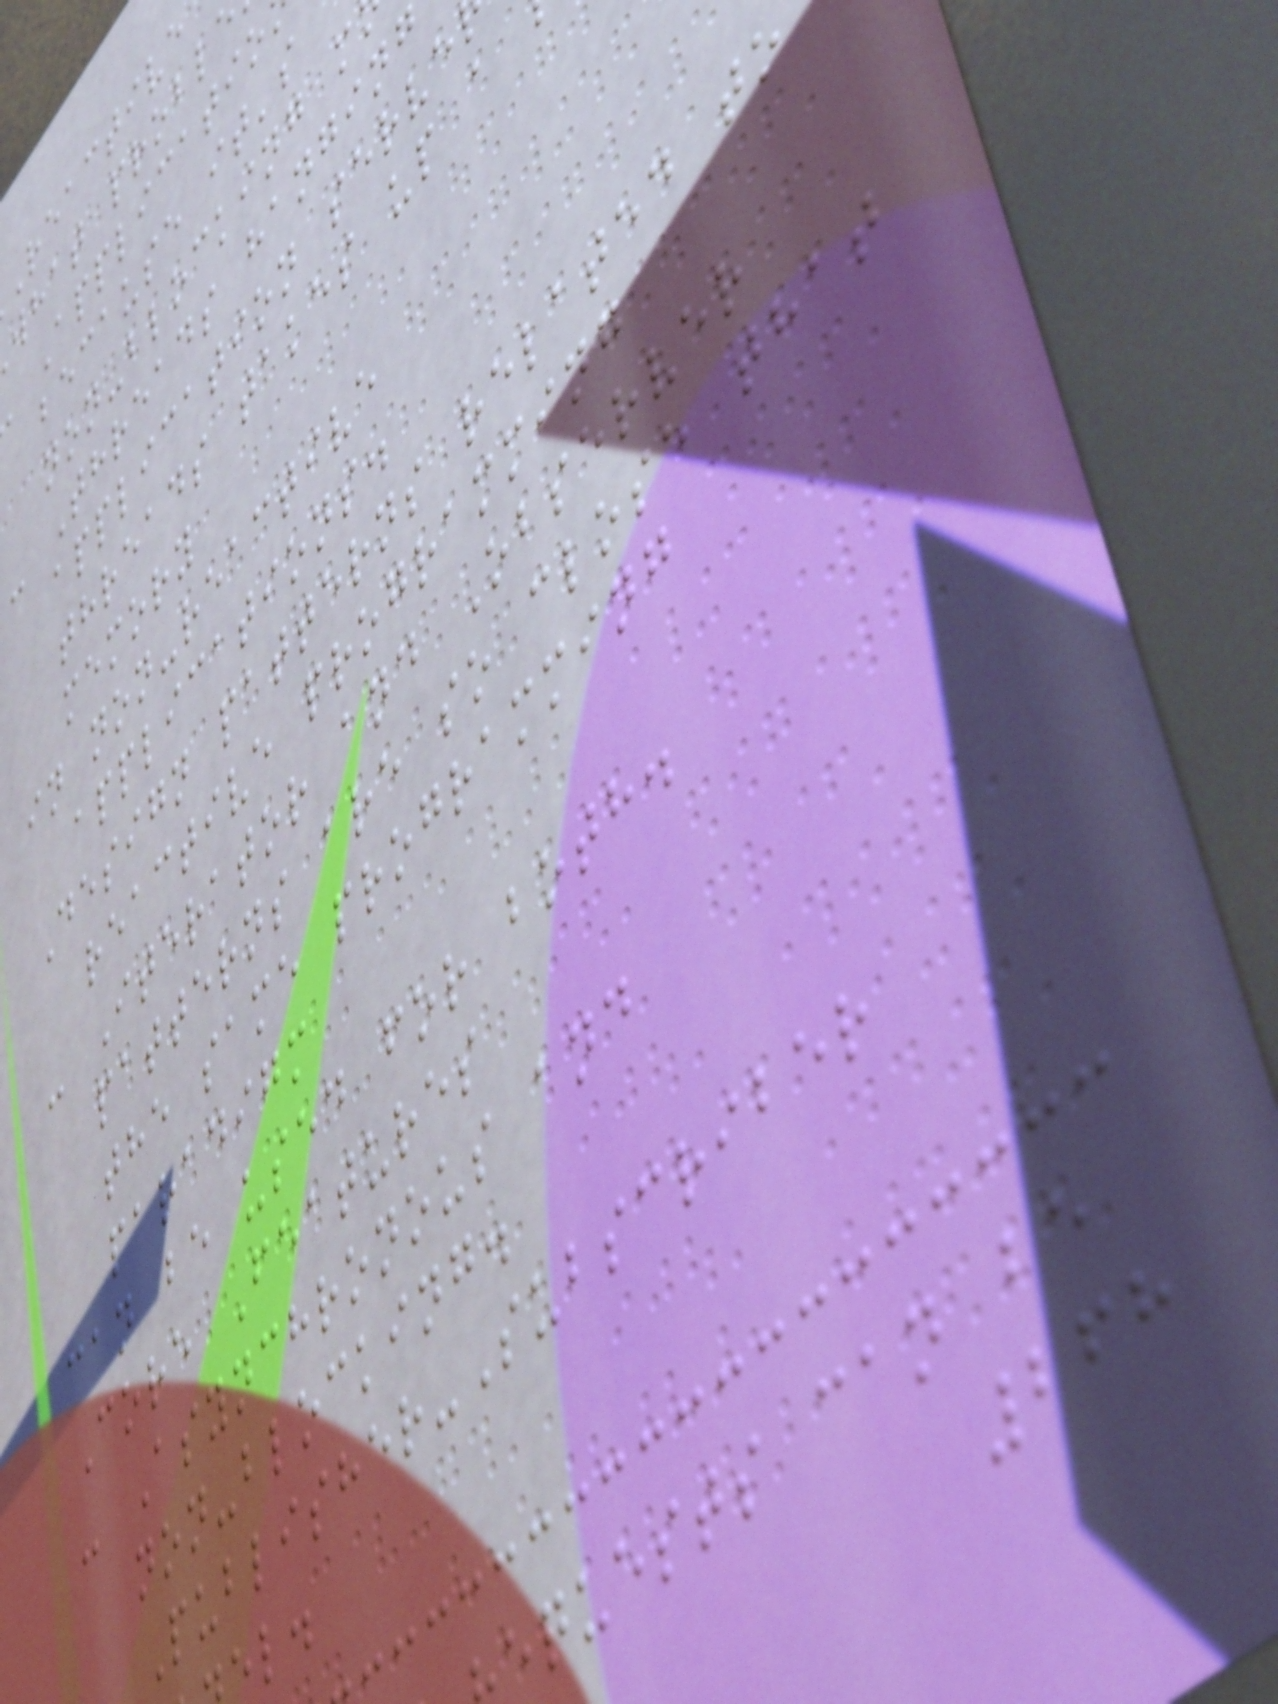reactive
what probl
Applicatio
because it's
non-blocking m
- Threads hanging
application serve
threads takes up a
memory
in non-reactive
applications.
Design patterns related to
reactive programming
- Iterator and Observer
patterns are so close that
the same programming
paradigm
can be used for both.
Core Features
- Asynchronous and
non-blocking.
Publisher-Subscriber
equests can be
268
